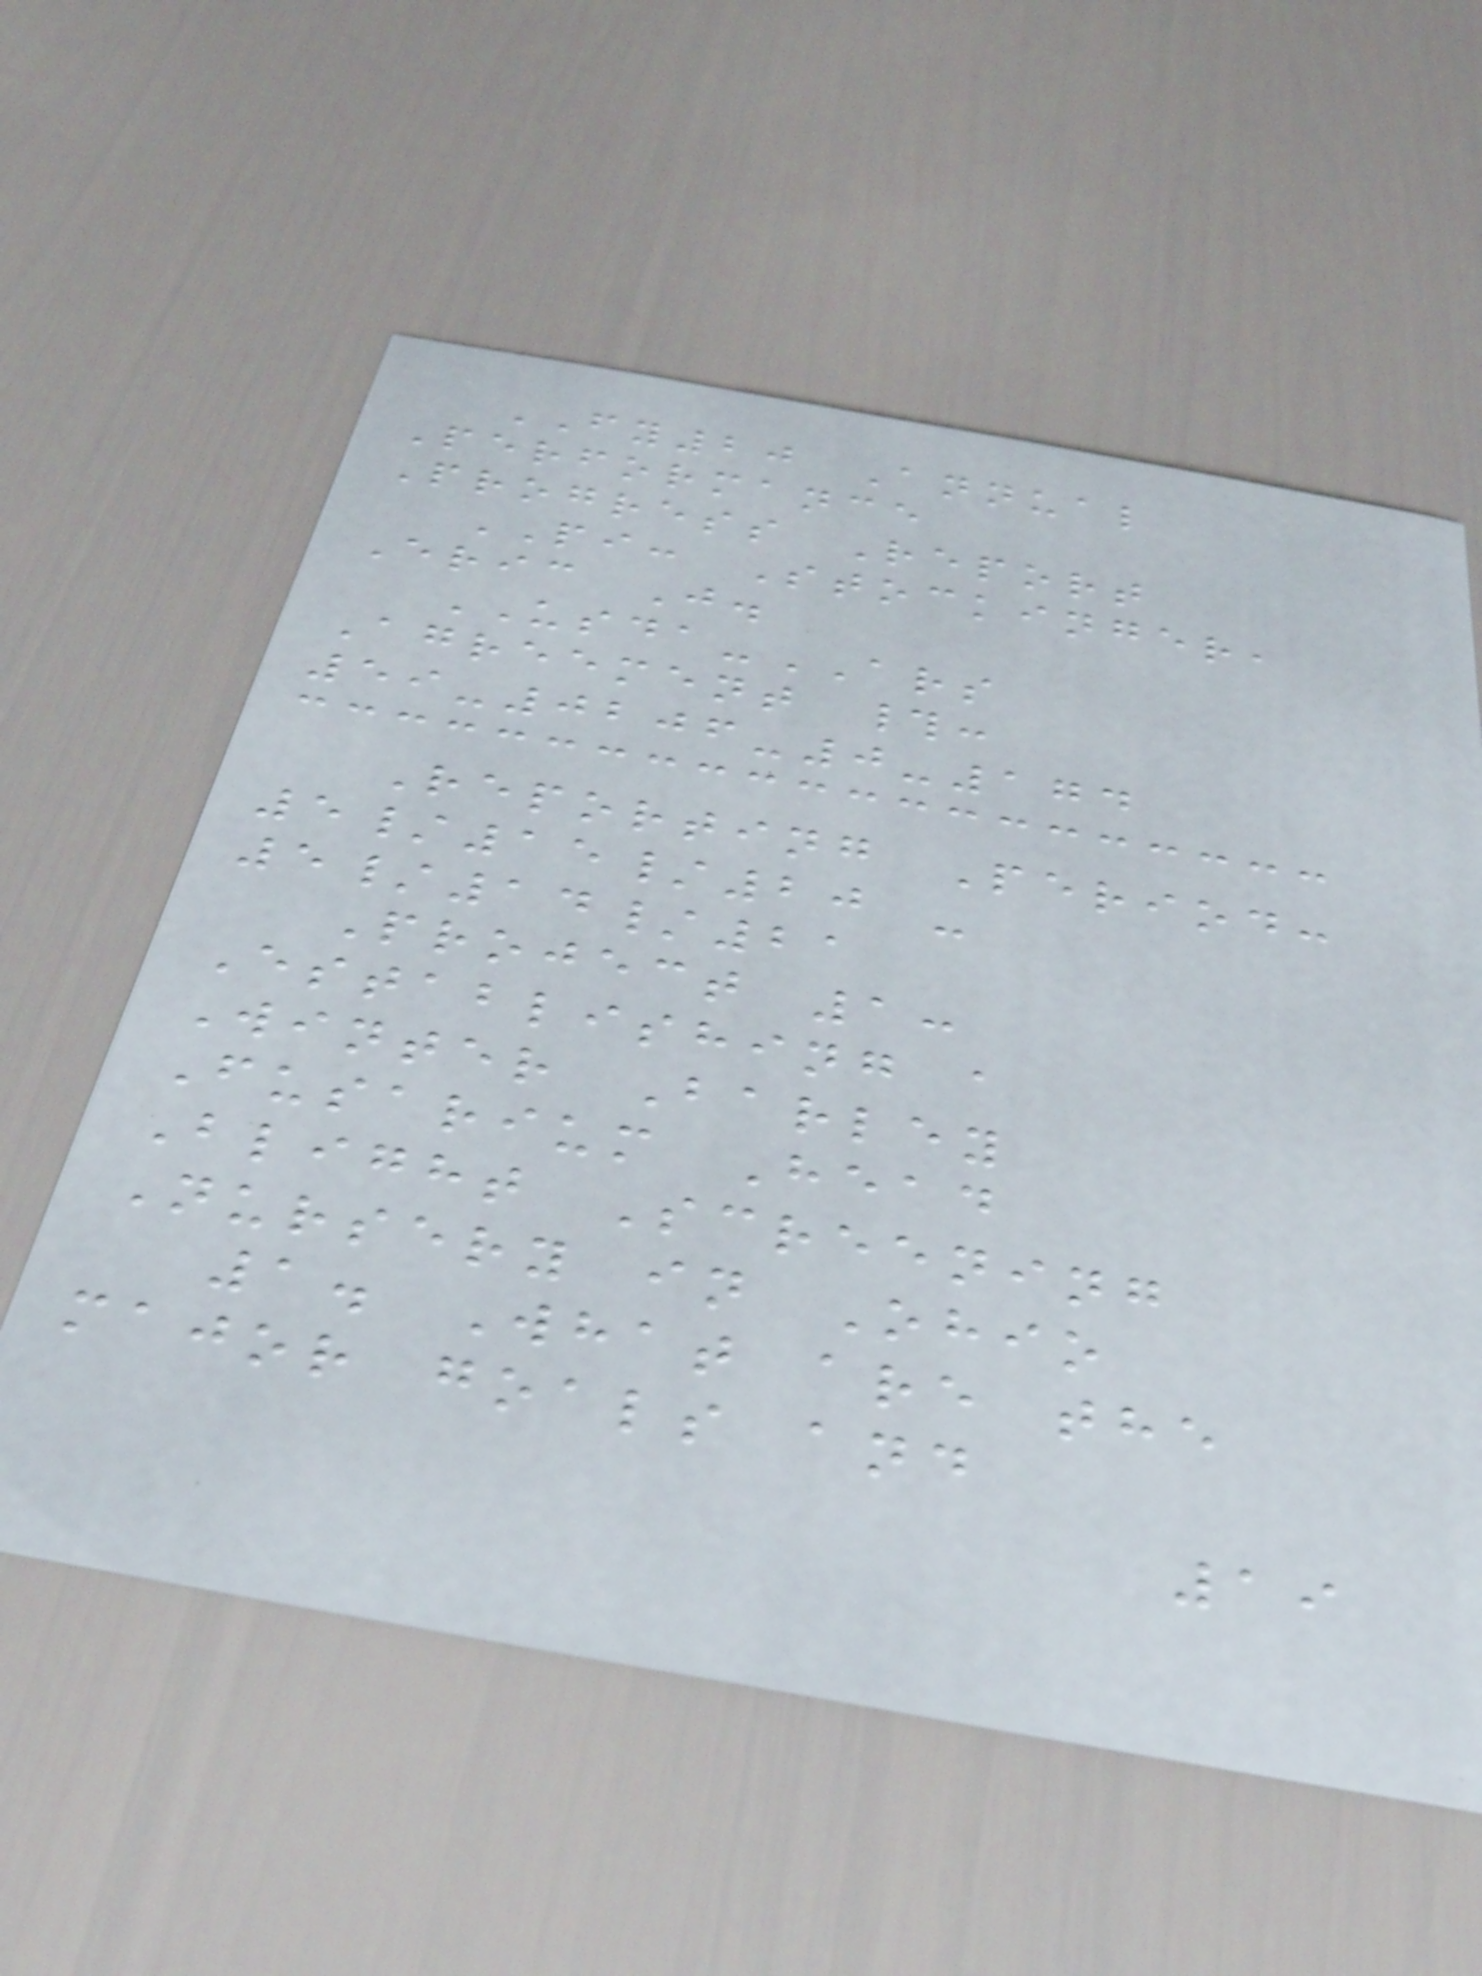FY20 Annual
Performance
Progress Report
PI: Stockinger,
Eric J.
USDA-ARS
Agreement #:
59-0206-0-174
Reporting Period:
5/15/20 -
5/14/21
Project 1:
Establishing a
Winter Barley
Fusarium Head
Blight Screening
Nursery in Ohio
1. What are the
major goals and
19
